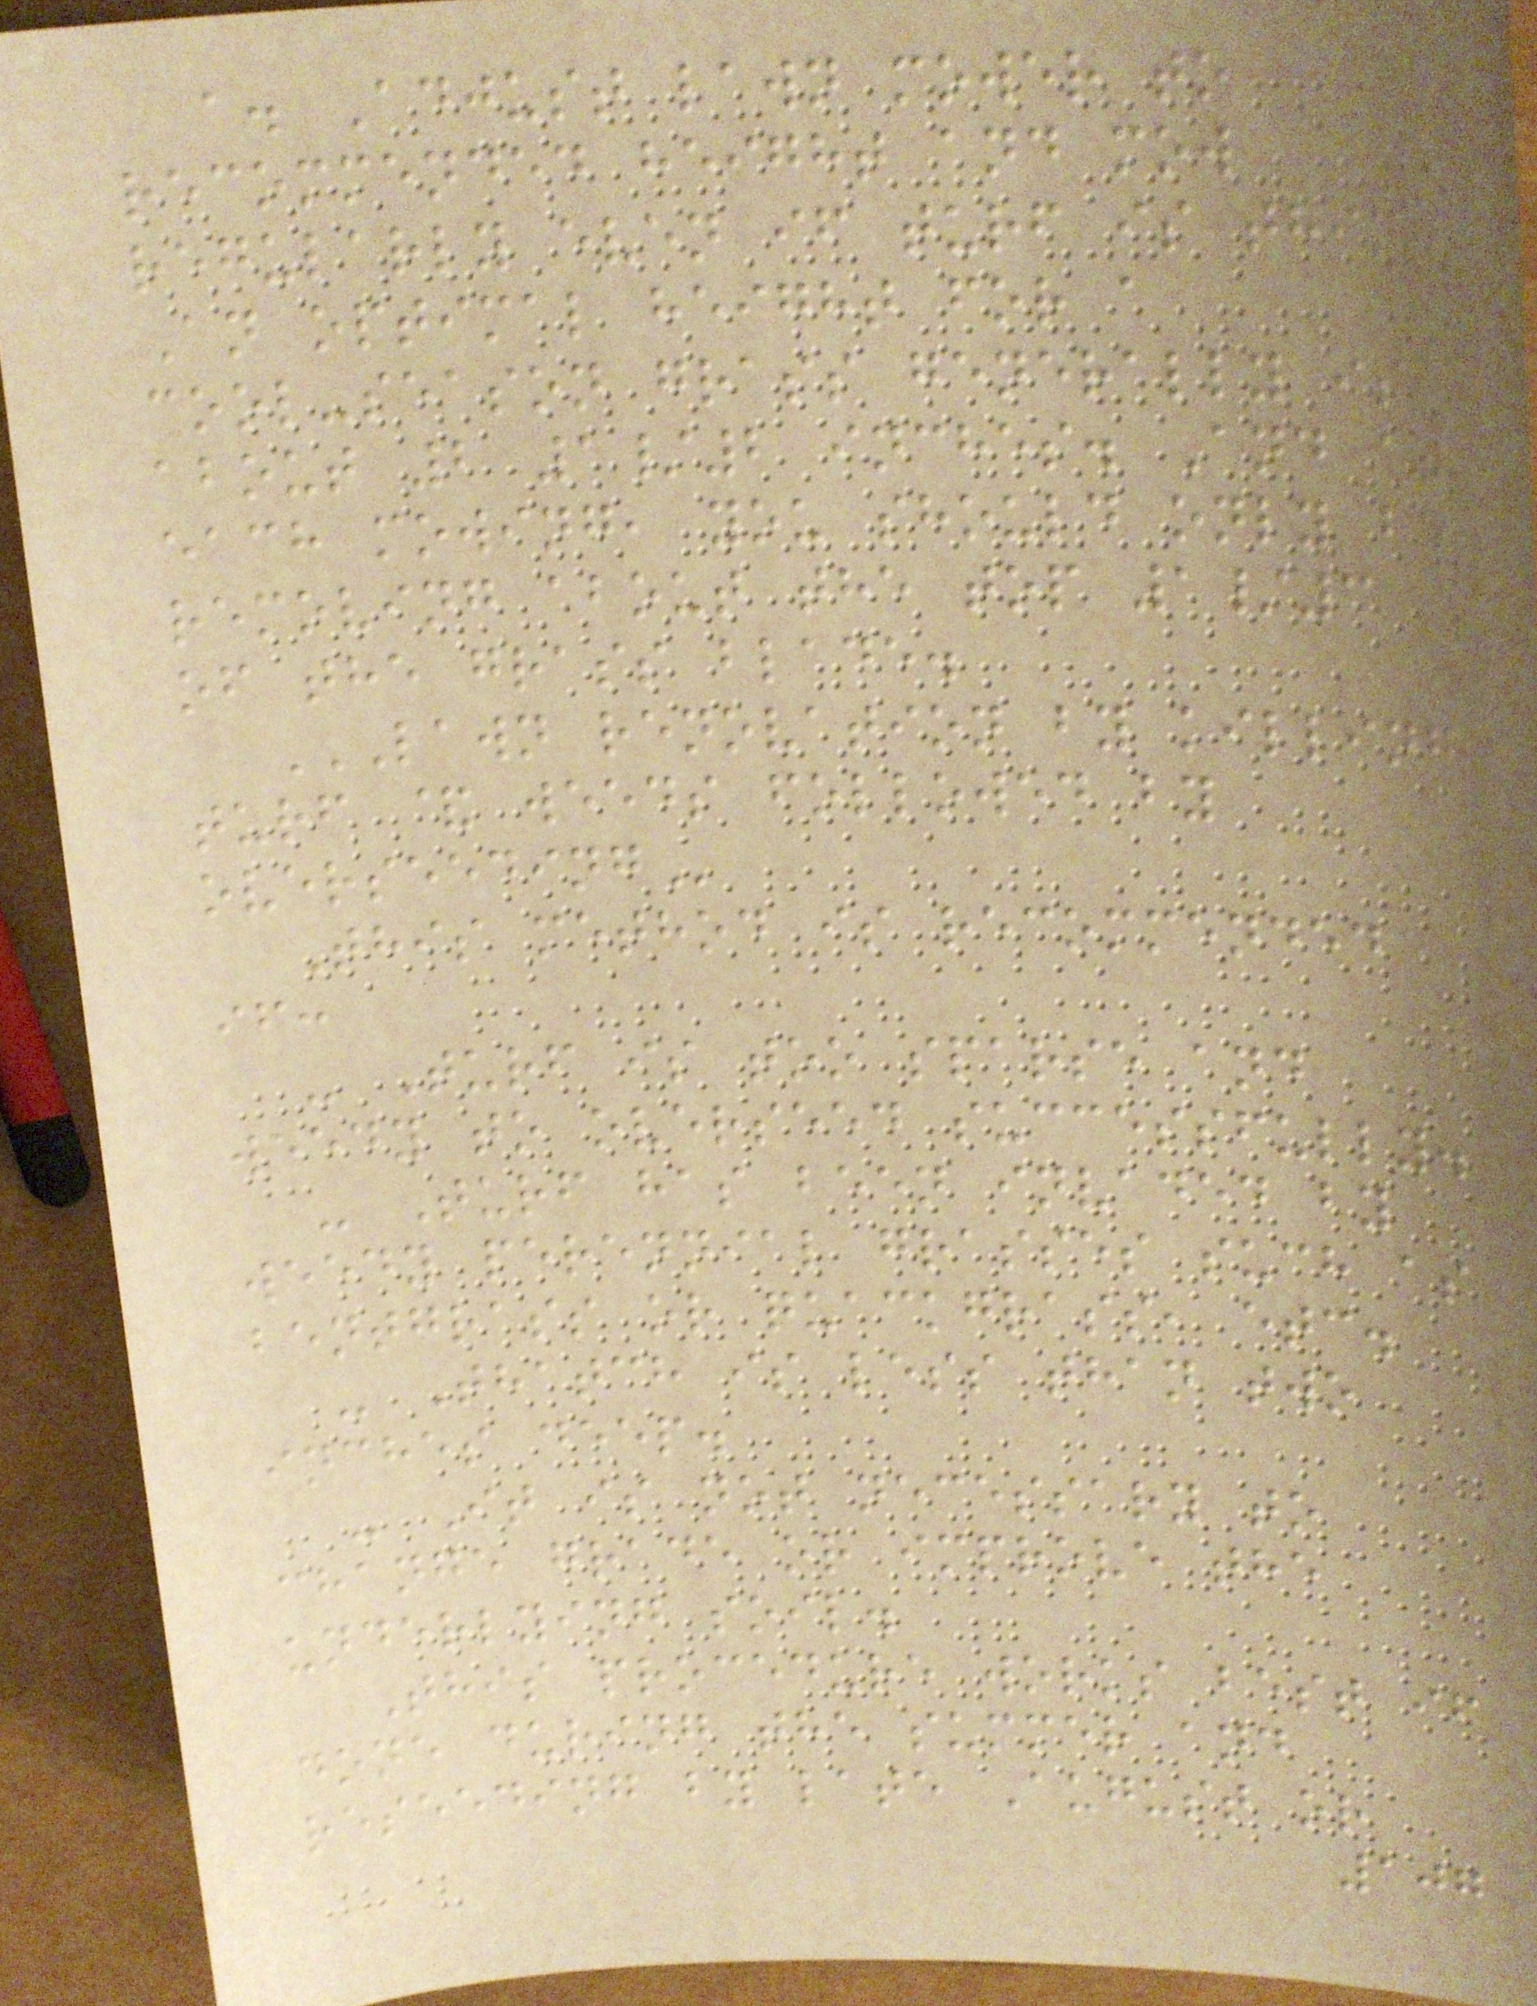a. Adjust lawn mower to
recommended height and mow
regularly even if turf is thin.
An optimal height for a
cool-season grass generally is
about 2 1/2 inches. And at
each mowing, you should only be
removing about the top 1/3
of the grass blade.
LAWN RENOVATION BY KILLING
TURF & WEEDS FOLLOWED BY
OVERSEEDING
This method is recommended
if:
- Turf is too sparse and
weedy to overseed successfully.
- Turf has been invaded by
weedy perennial grasses such as
bentgrass or quackgrass, etc.
- Thatch is less than two
inches deep.
- It is not necessary to
change grade or improve the
underlying soil.
This procedure works best if
done during the summer and
reseeding by late August or
107
